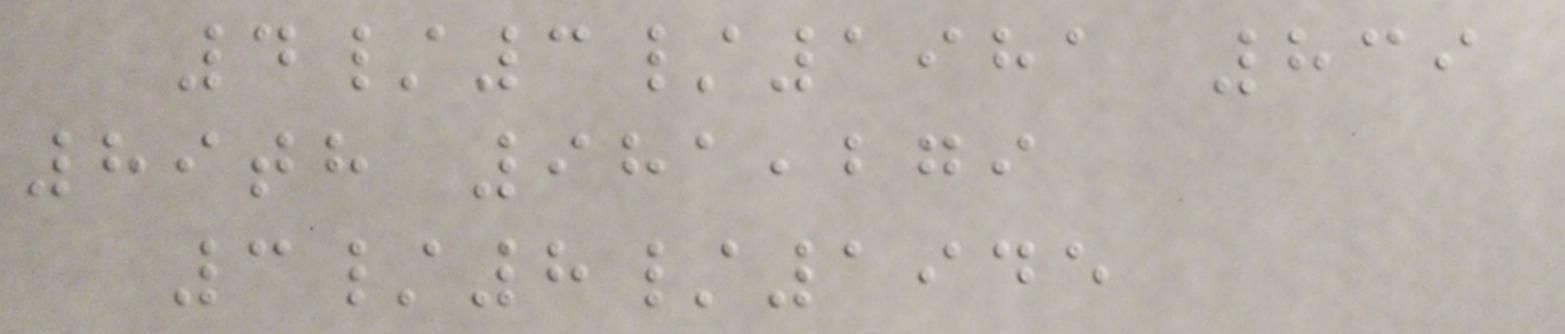4/3/1981 839
89th 981,279
3/8/1945
